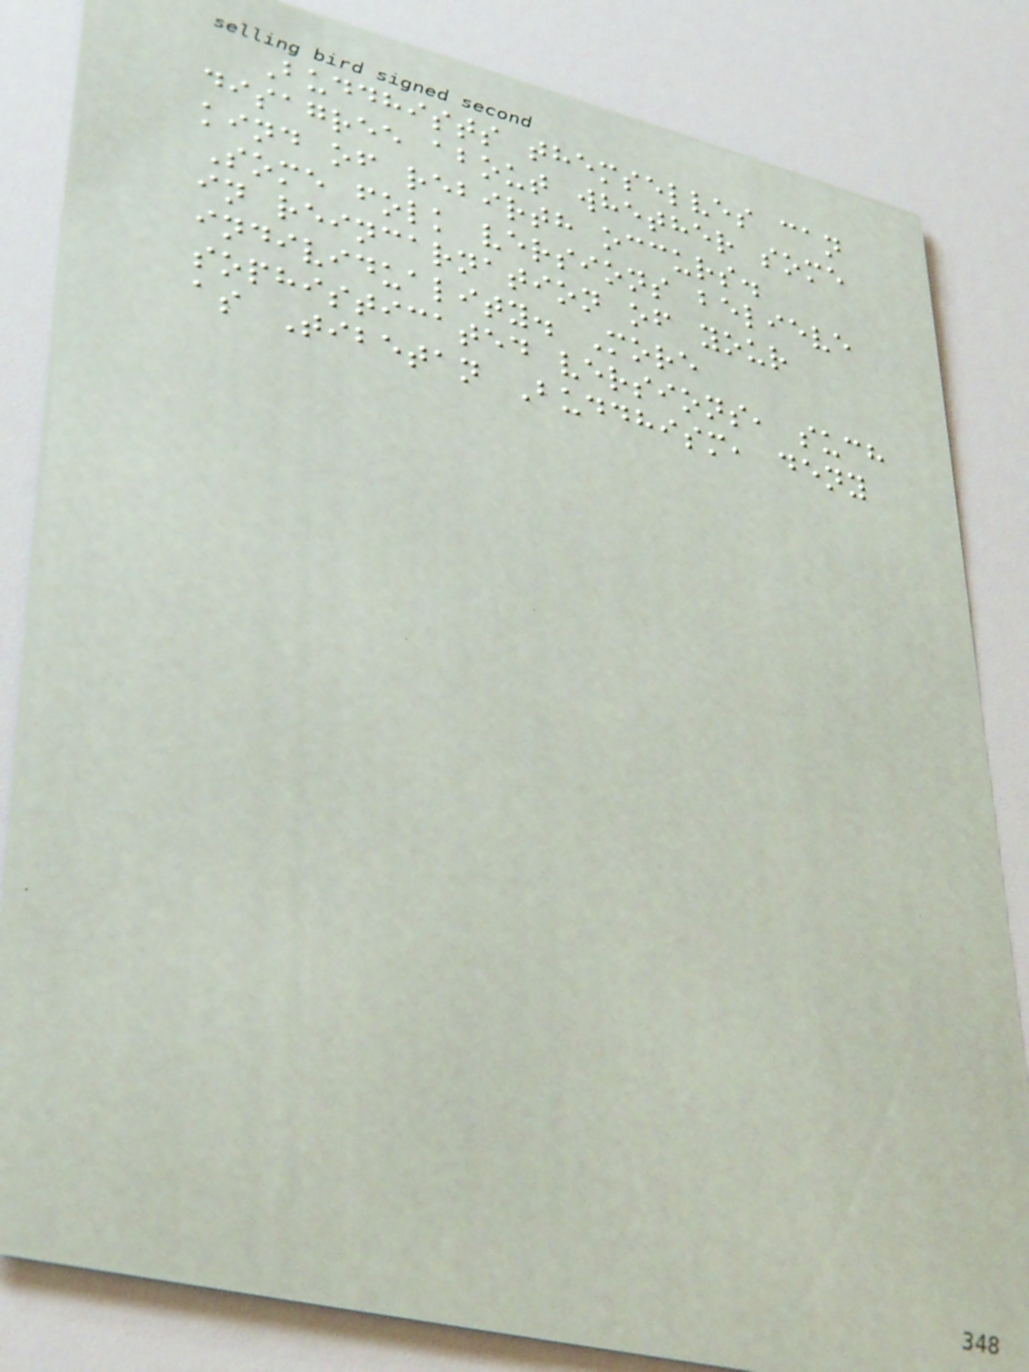Buddhists themselves can
disagree about whether some
kind of rebirth occurs.
Some folk versions believe
in reincarnation of your
individuality. More
sophisticated versions, such
as Tibetan Buddhism, deny
